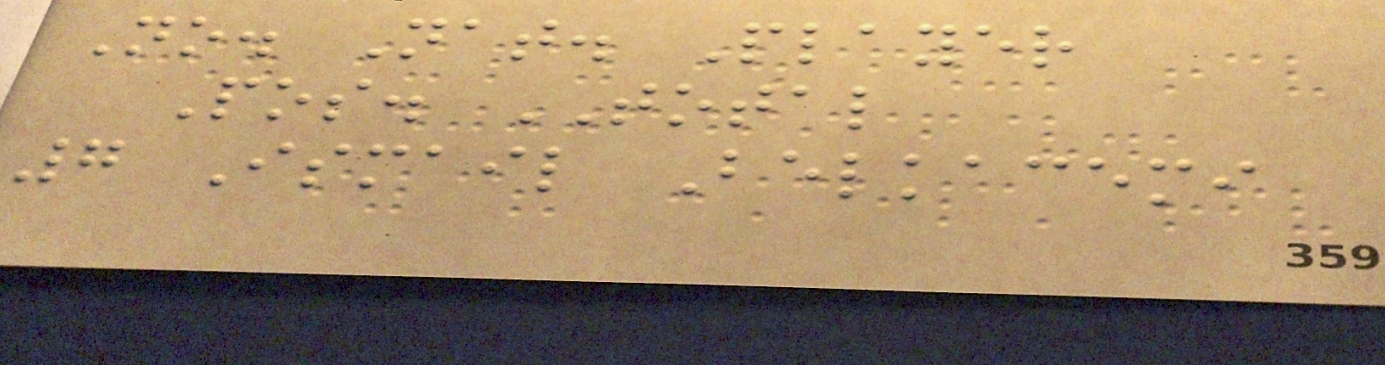No. Nat. Player
Pos. TOTAL
7 Ismail Belkacemi
